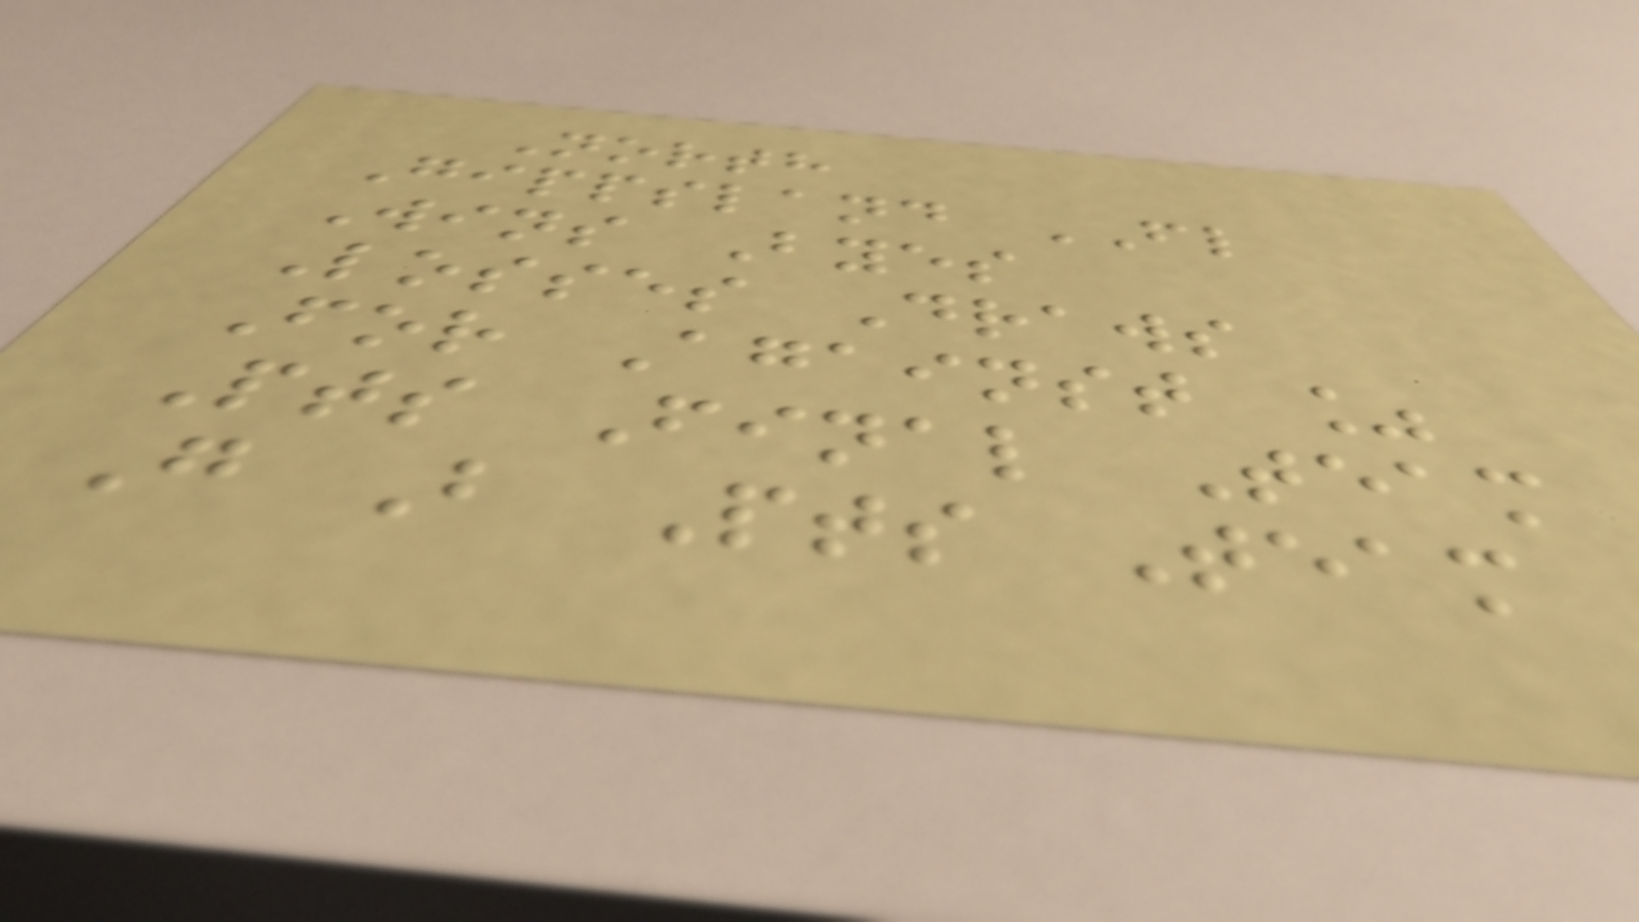North
Gippsland FL
Wins Byes
Losses Draws
For Against %
Pts Final Team
G B Pts Team
